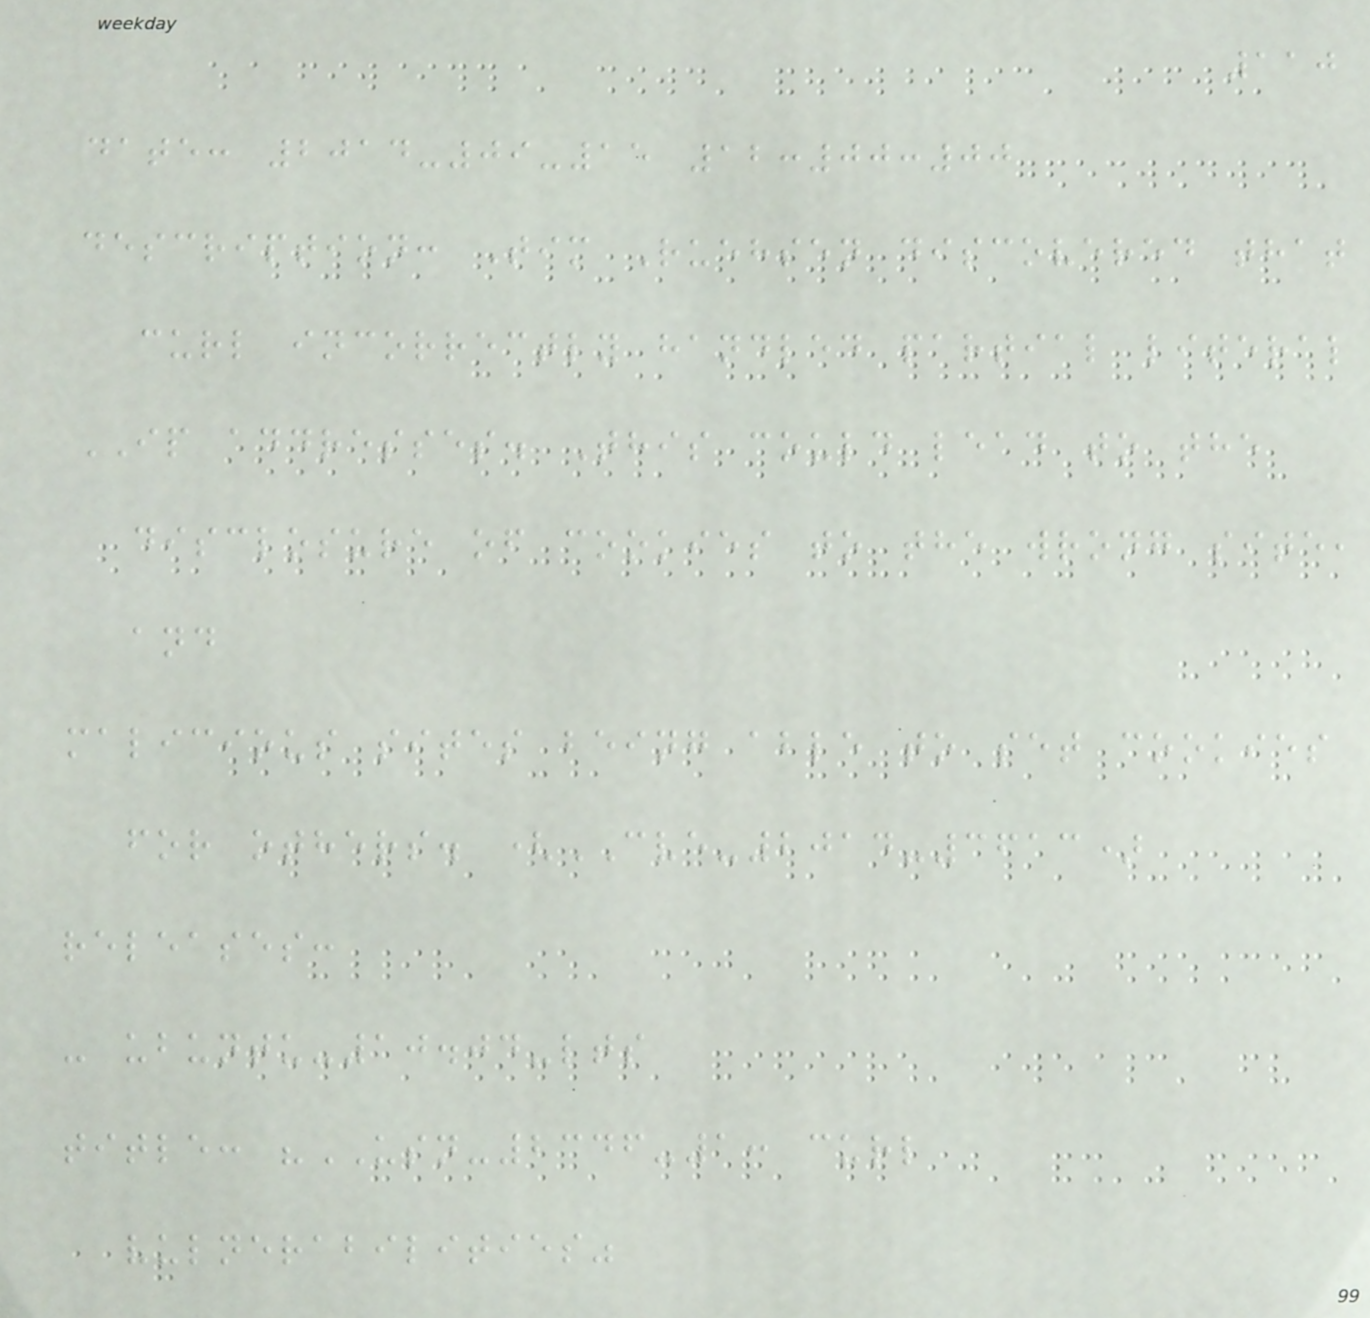110
date: 2014-09-15 12:00:00
description: Tim Ruehsen discovered that
curl incorrectly handled partial literal
IP addresses. This could lead to the
disclosure of cookies to the wrong site,
and
malicious sites being able to set cookies
for others. (CVE-2014-3613)
releases:
- ubuntu-10.04-lts
title: "USN-2346-1: curl
vulnerabilities"
